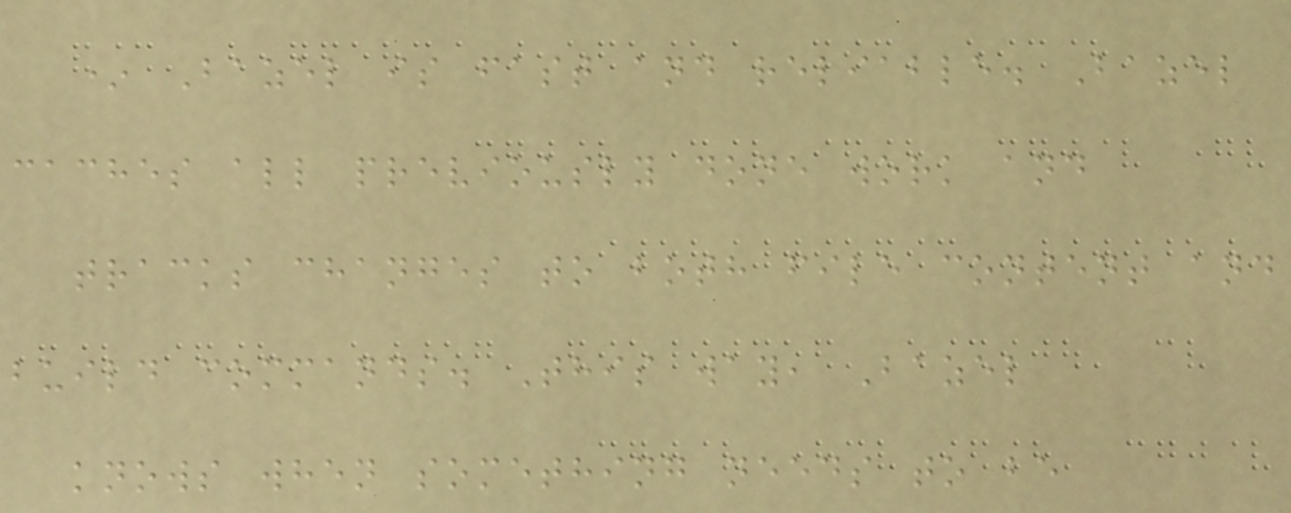* Bazel is fast and reliable. Bazel
caches all previously done work and
tracks changes to both file content and
build commands. This way, Bazel
knows when something needs to be
